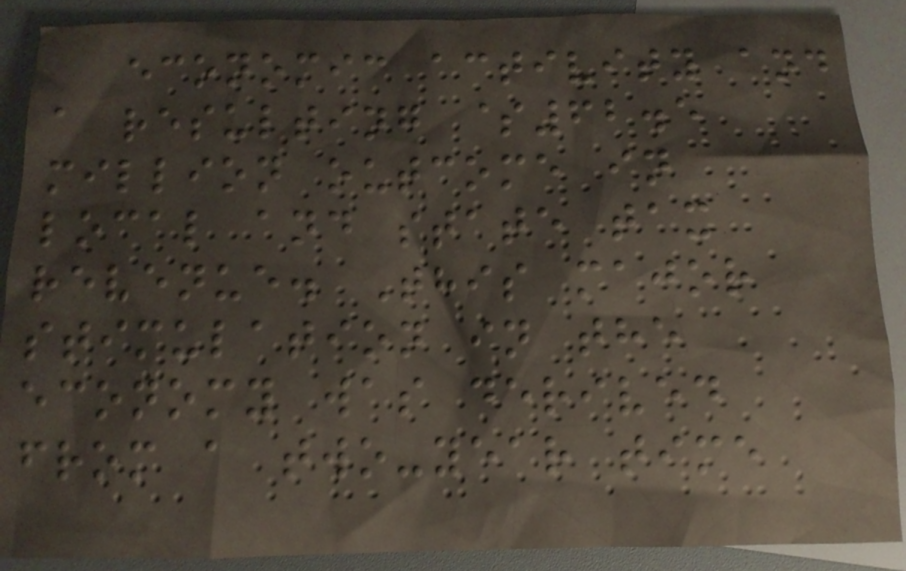economic activity and
a resulting $62.5
million outcome in
local and state tax
revenue. This major
stimulation in the
economy was derived
from a two-year time
